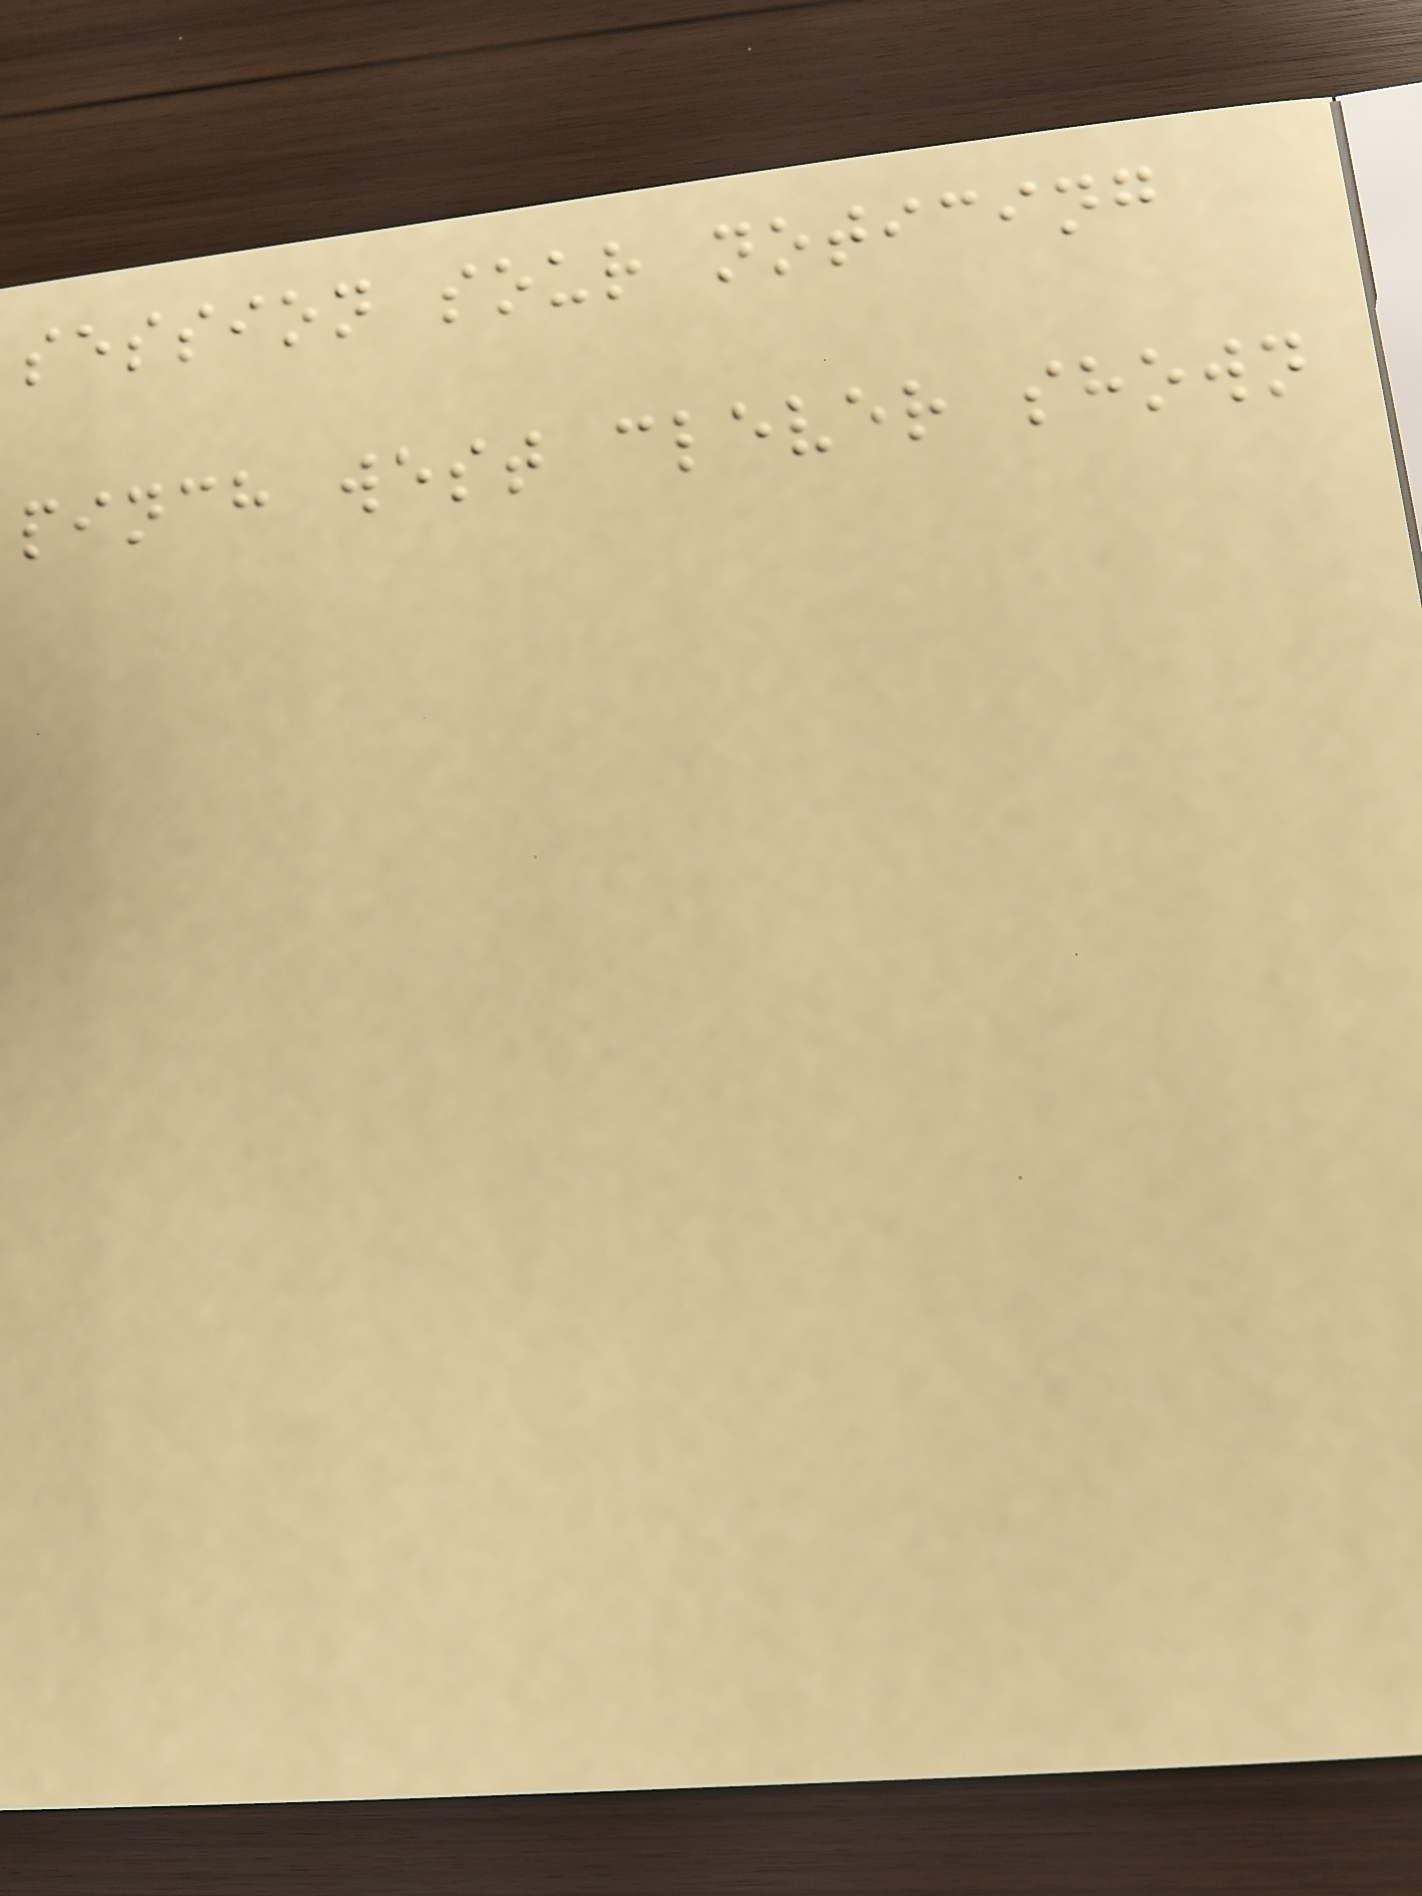session sour noticing
pinch west clever shown
